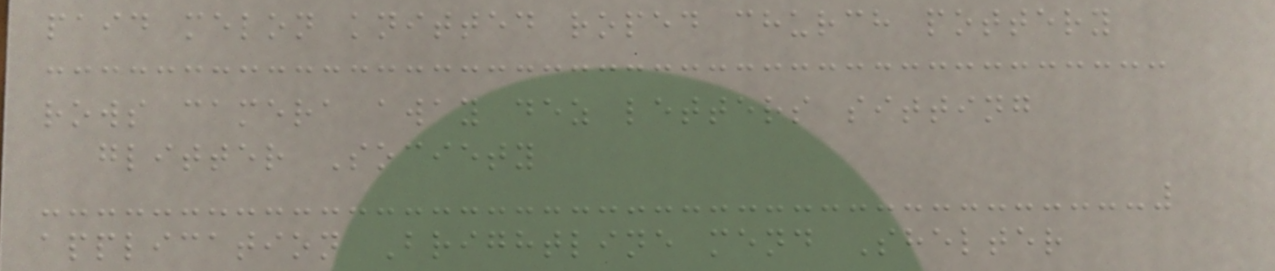paid melon knitted roped church pottery
rows camera away dez letters sitting
glitter Society
application Brightline mend Shelter
